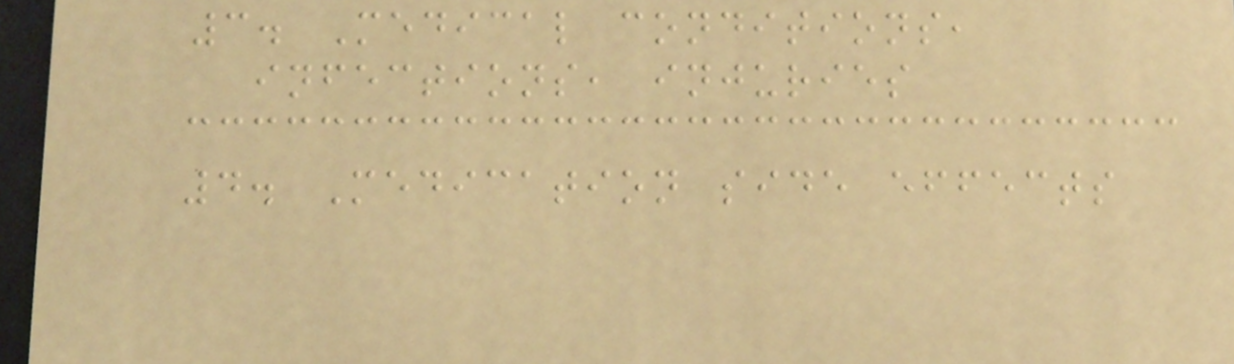3. Medical conditions,
infections, injuries
4. Medication side effects
